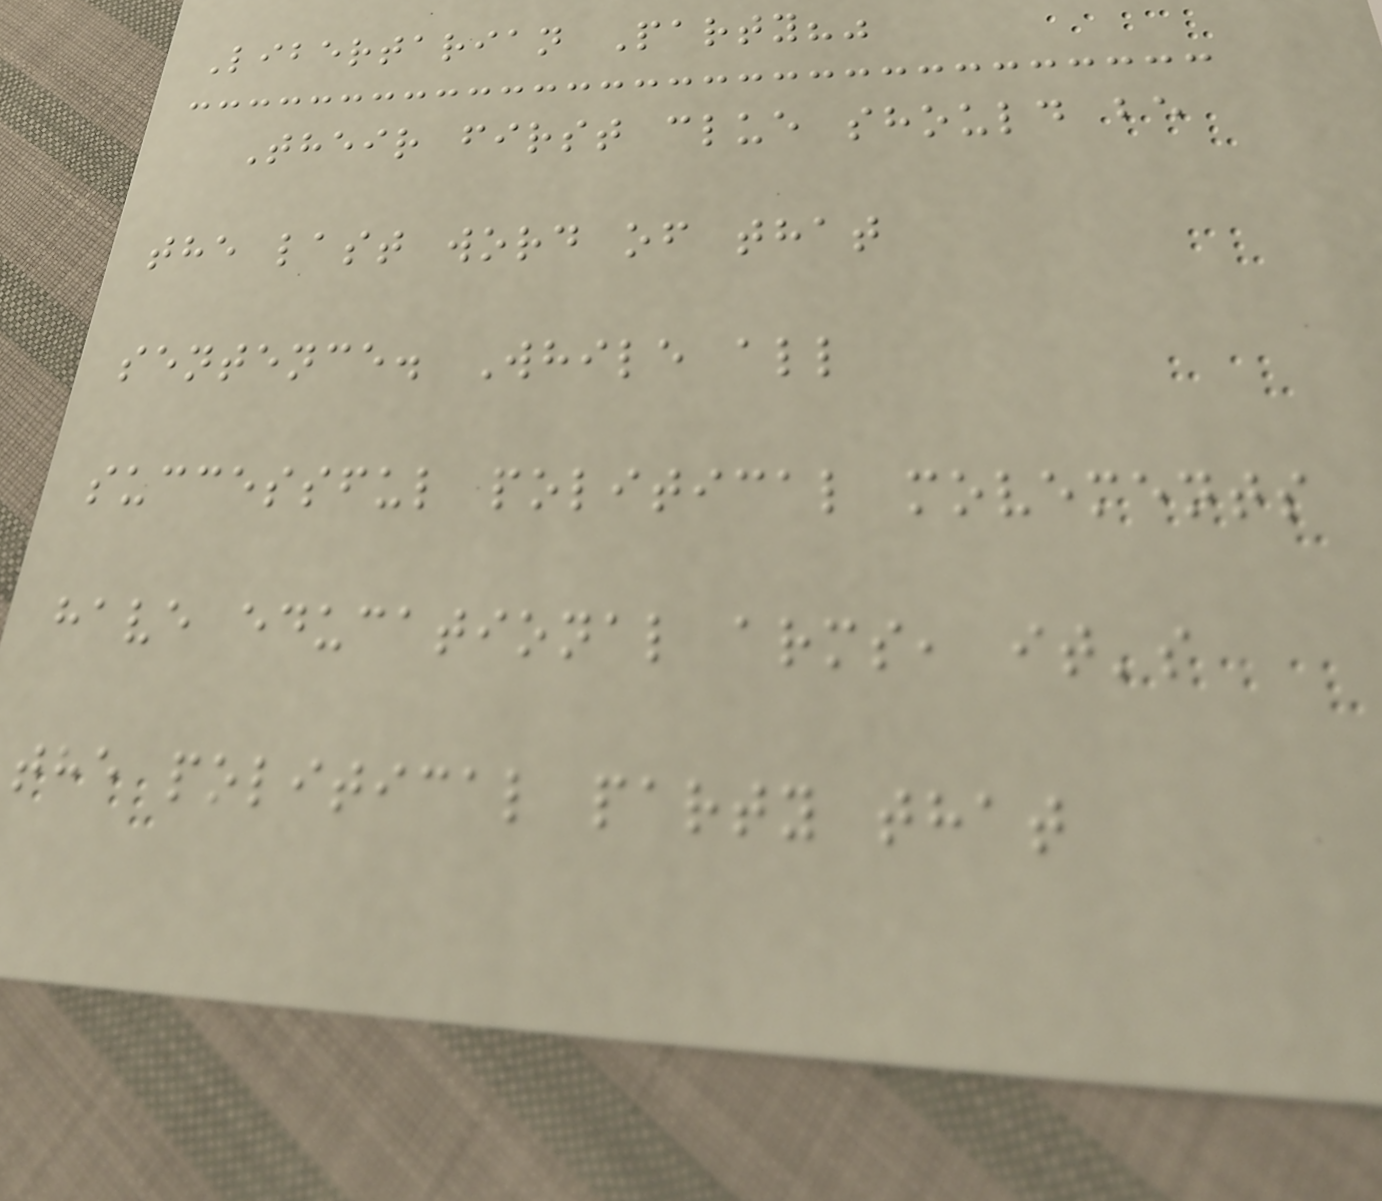Libertarian Party?"
Their first clue should be
the last word of that
sentence. While all
successful political movements
have educational arms, it's
the political party that
